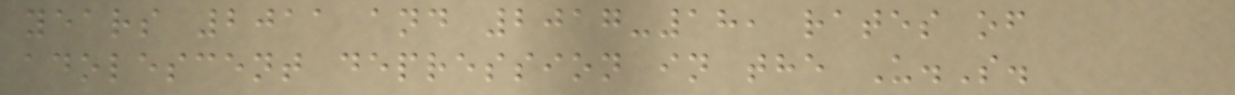years 2011 and 2017-18, rates of
adolescent depression in the U.S.
